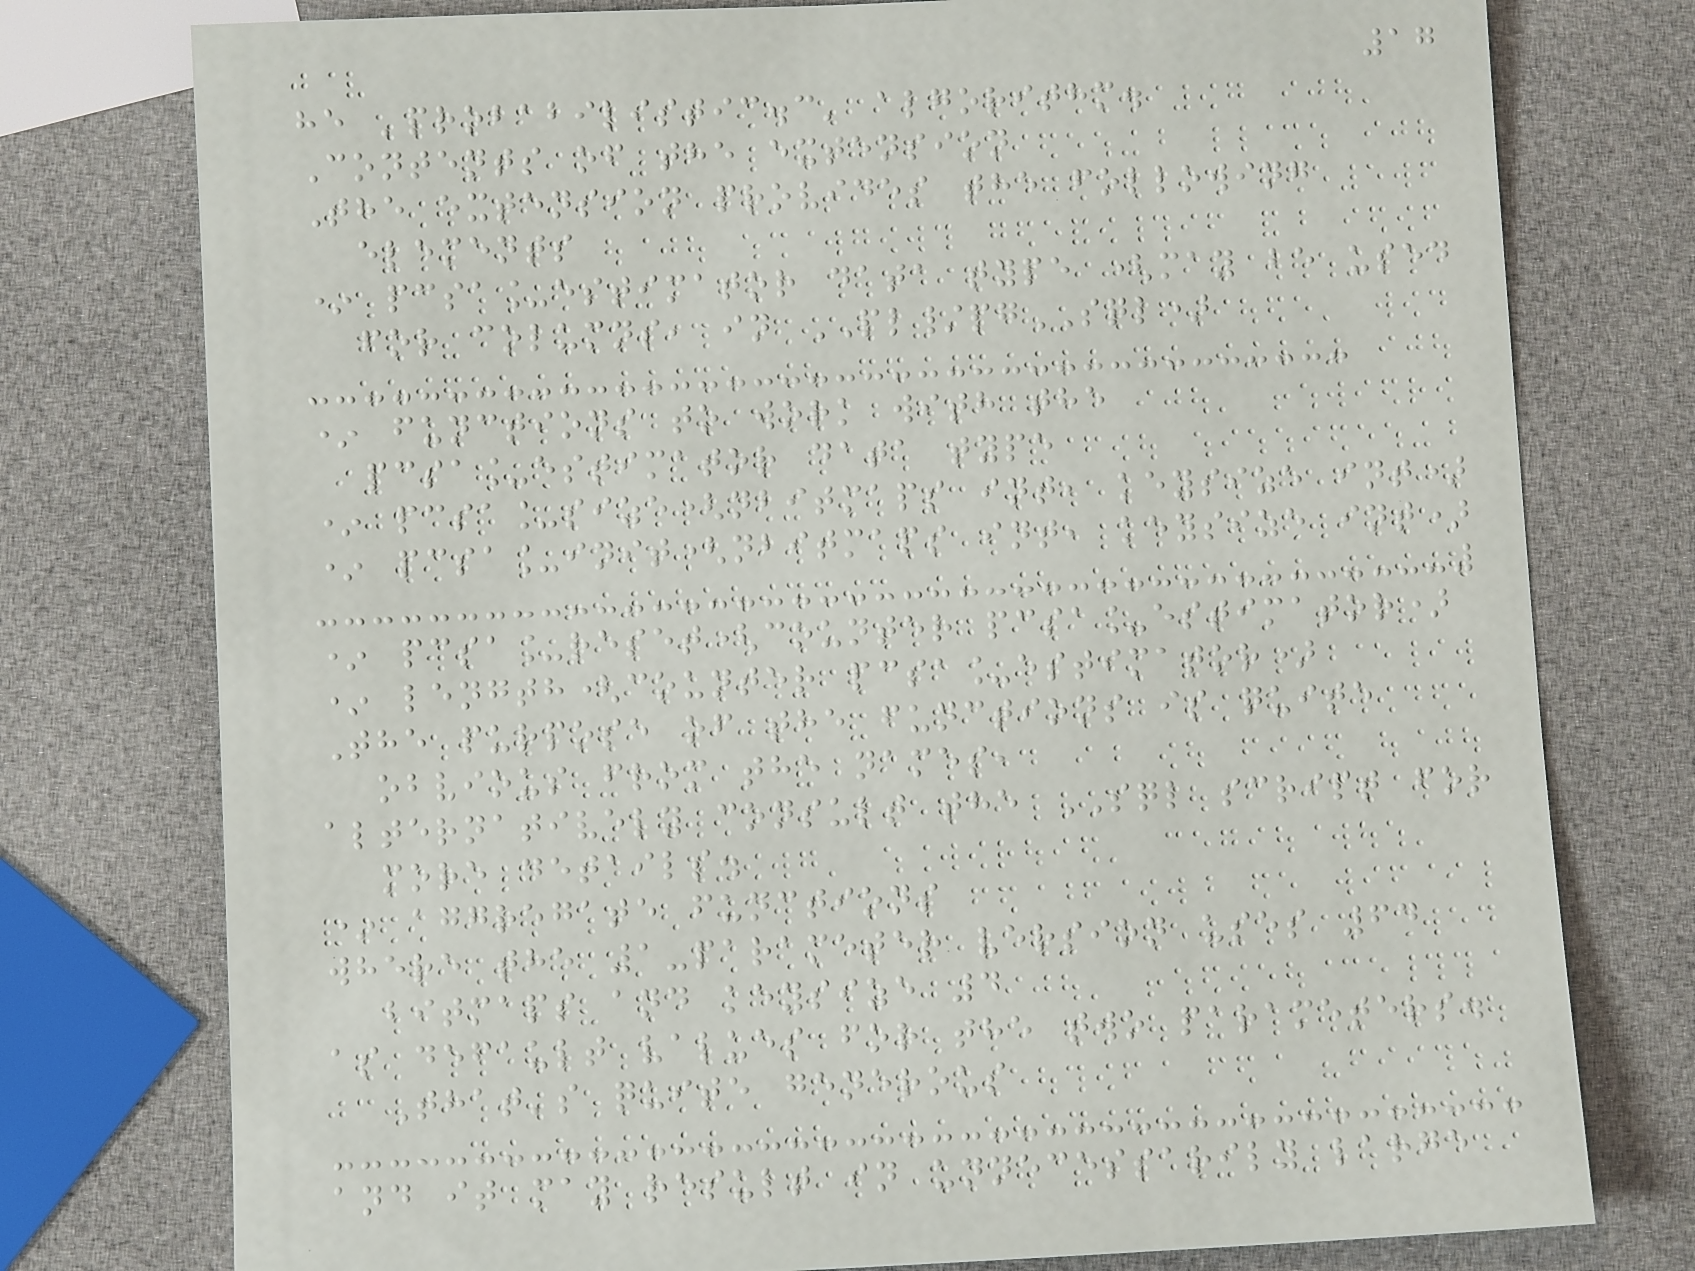17
he 'probabilistic.c' algorithm.
Contents of the extension
The extension provides the following
elements
* pcsa_estimator data type (may be used
for columns, in PL/pgSQL)
* functions to work with the
pcsa_estimator data type
* pcsa_size(nbitmaps int, keysize int)
* pcsa_init(nbitmaps int, keysize int)
* pcsa_reset(counter pcsa_estimator)
* length(counter pcsa_estimator)
The purpose of the functions is quite
obvious from the names,
alternatively consult the SQL script for
more details.
* aggregate functions
where the 1-parameter version uses 64
bitmaps and keysize 4
as default values for the two parameters.
That's quite generous
and it may result in unnecessarily large
